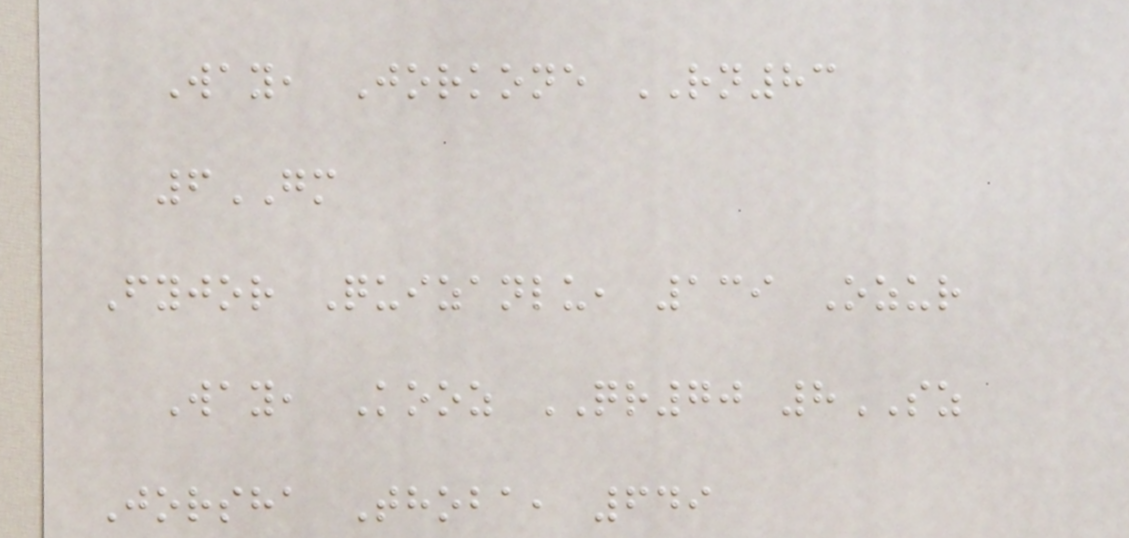Way, Jorkone RN83
6GM
Fyjor Quizanlu, 139 Ozur
Way, Kooz QR70 8SZ
Jorsha Thoba, 649
